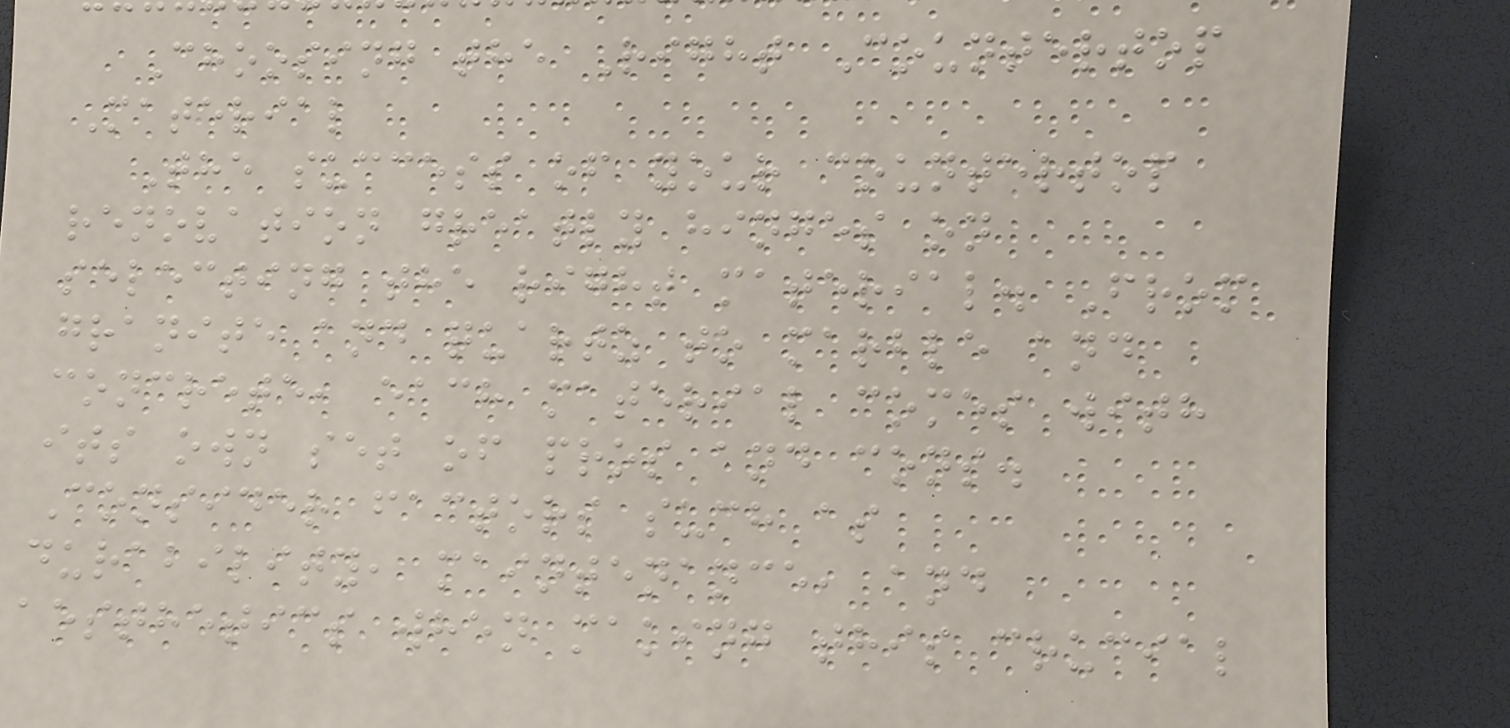Choosing the Right Countertop
Material
The success of your countertop
renovation greatly hinges on
selecting the right material. From
granite and quartz to marble and
concrete, each material comes with
its own set of pros and cons.
Consider factors such as
durability, maintenance, and
aesthetics when making this crucial
